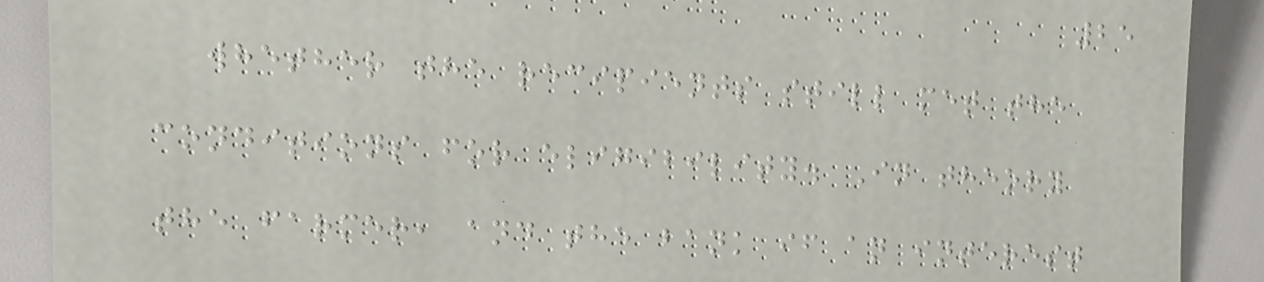25
whether the recipients still met the
conditions for eligibility. In theory
the farmer, and the bank if an interest
